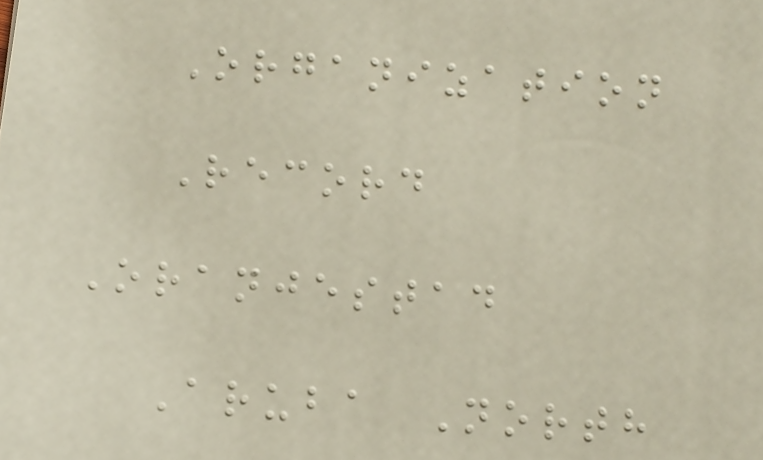Organization
Record
Oranjestad
Aruba North
